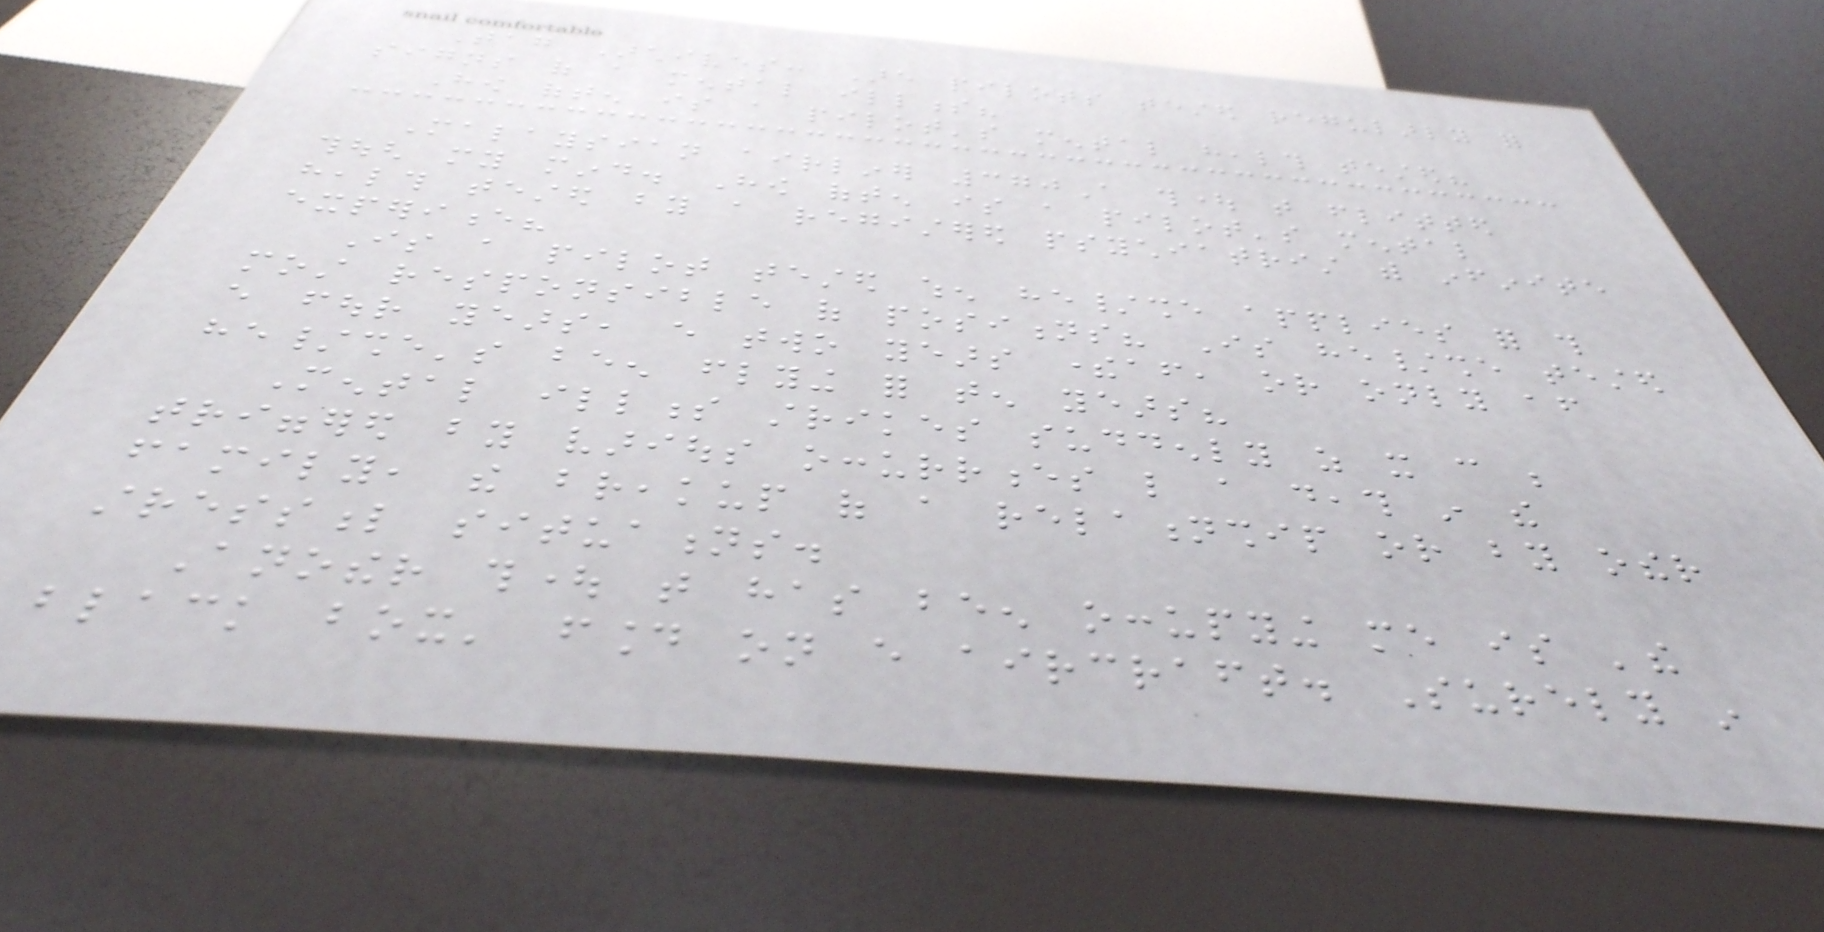Tag Archives: Are pilots tested regularly for
signs of a mental illness?
How often is a pilot's mental health tested?
Malaysian airliner 370A thought that flitted
though my mind. How often is a pilot's mental
health tested by a registered psychiatrist with infinite
experience?
Is a pilot tested when he/she applies for this
most responsible of positions? Is he/she tested
every four years, every two years thereafter, or only after
he/she's been flying for ten years?
Mental illness strikes suddenly as it can be
triggered by various occurrences like a death in the
family, the breakup of a relationship or by other
stressful situations.
Another thought that has been occupying me is 'the
black box' found on every aircraft. Surely in
